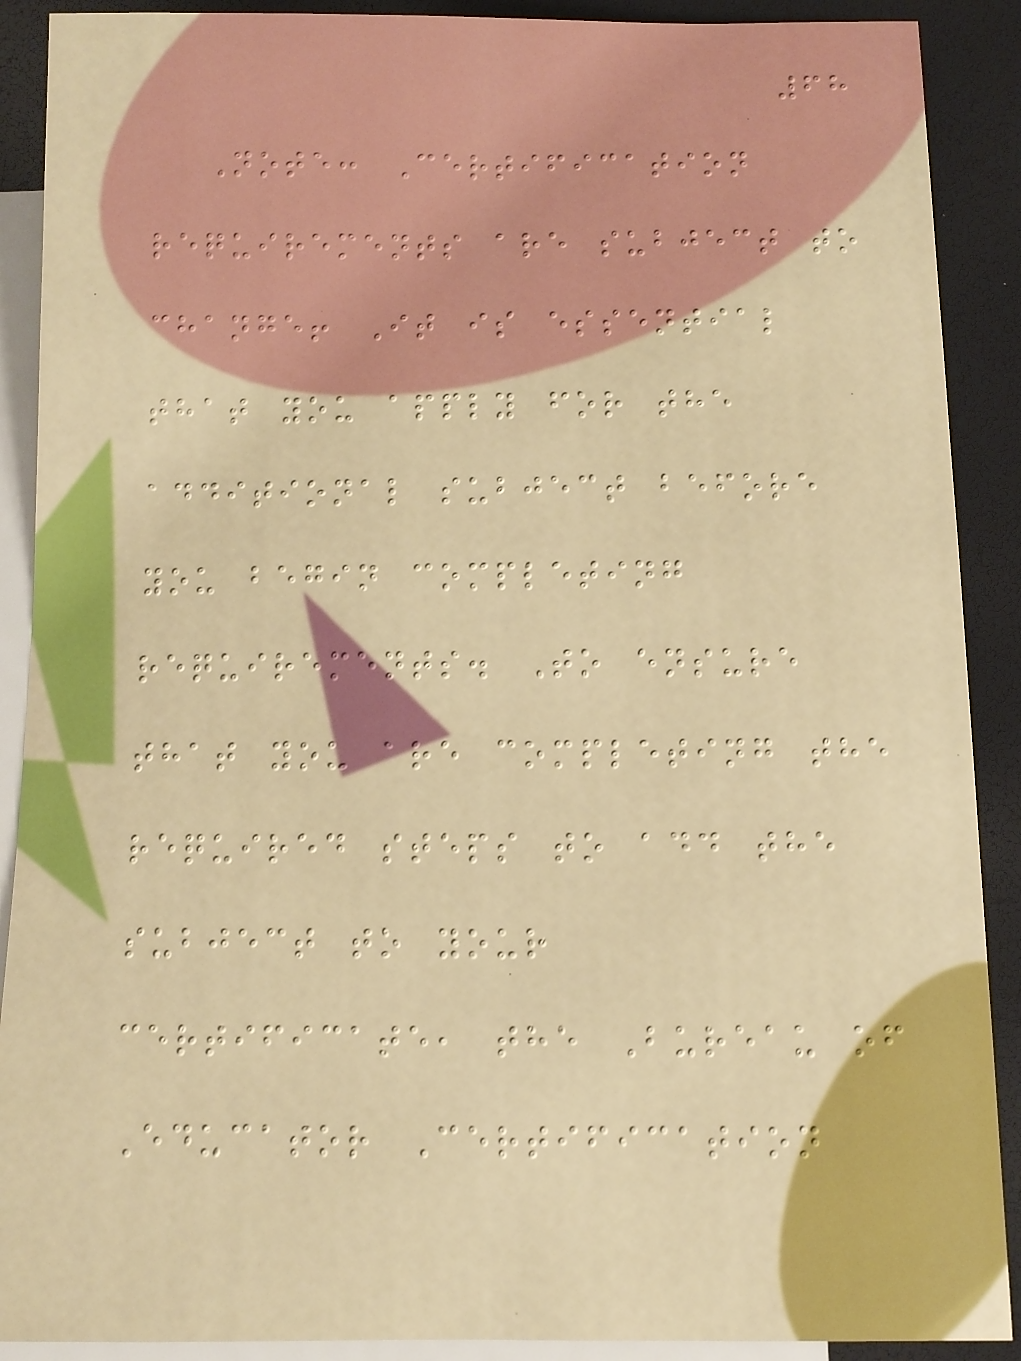68
Note: Certification
requirements are subject to
change! It is essential
that you apply for the
additional subject before
you begin completing
requirements. To ensure
that you are completing the
required steps to add the
subject to your
certificate, the Bureau of
Educator Certification
